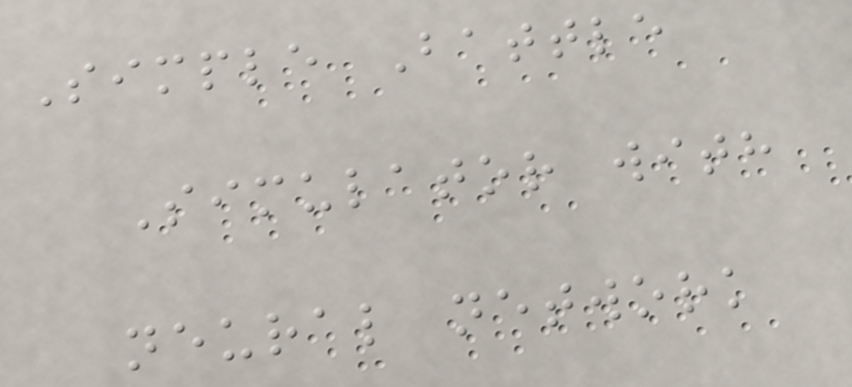Simple Battle
Simulator with
neural network
